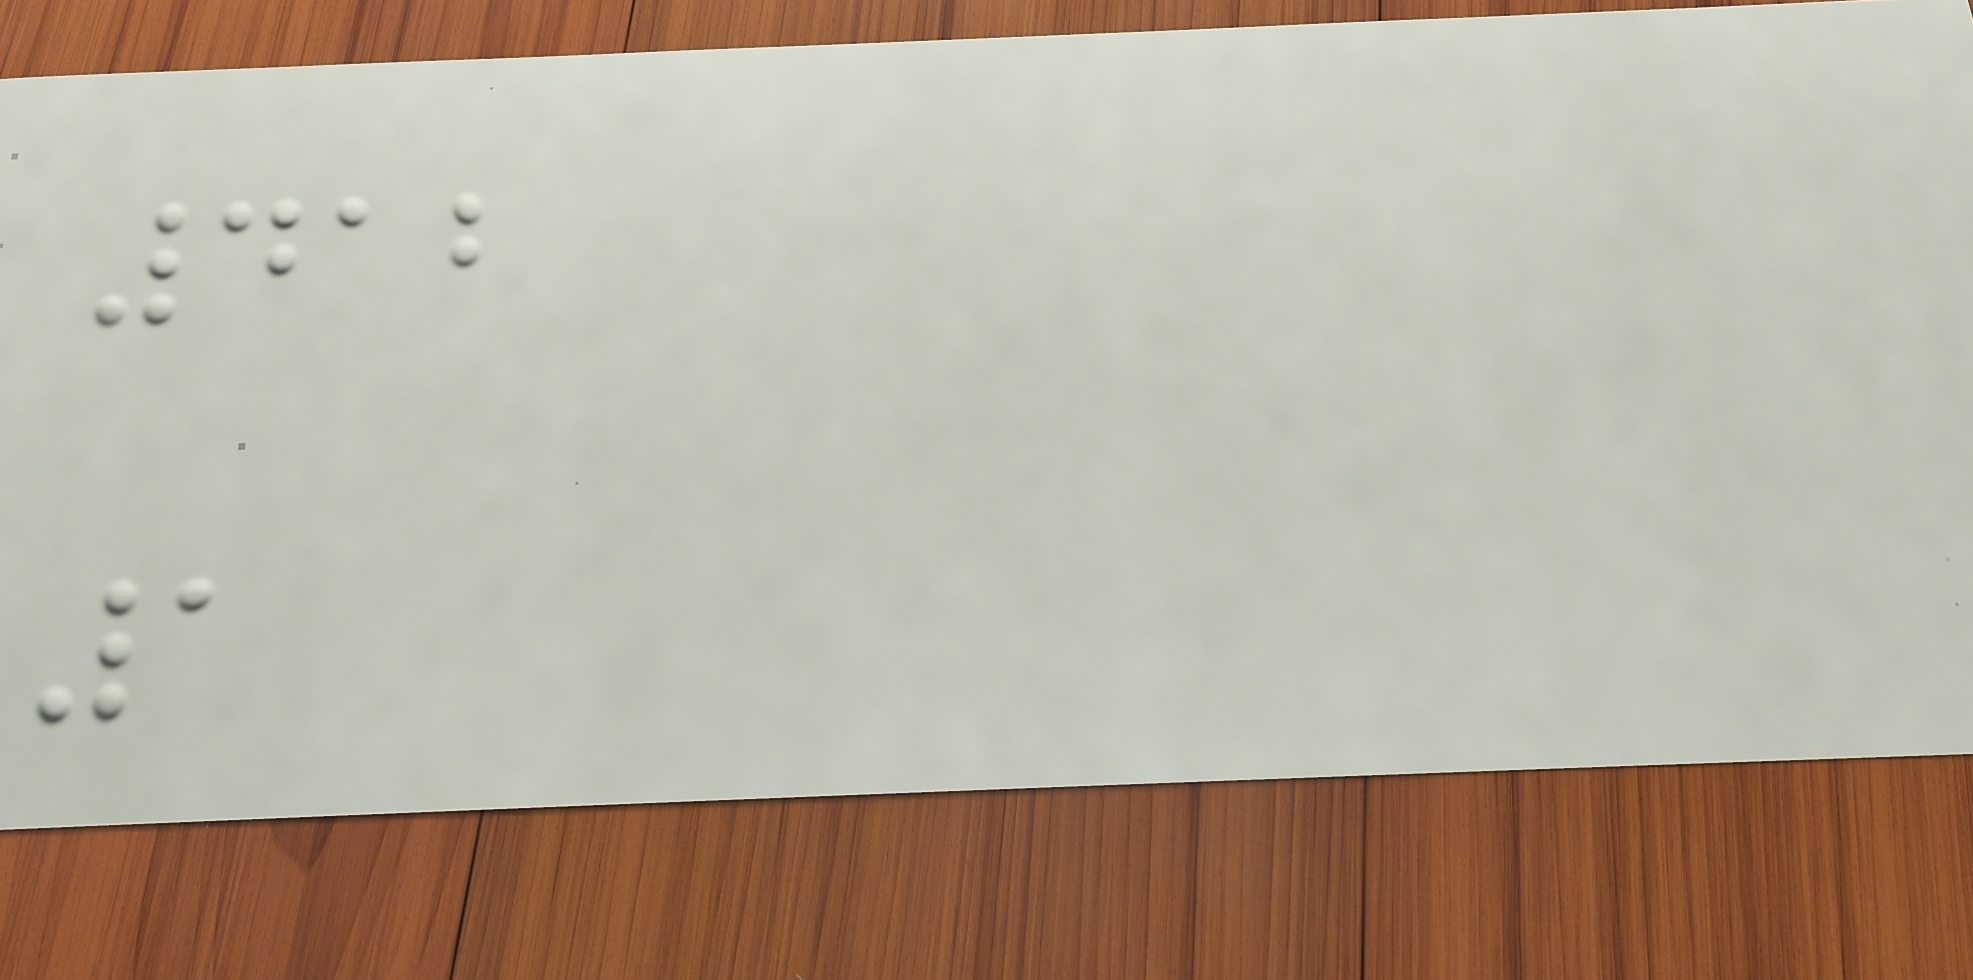412
1
